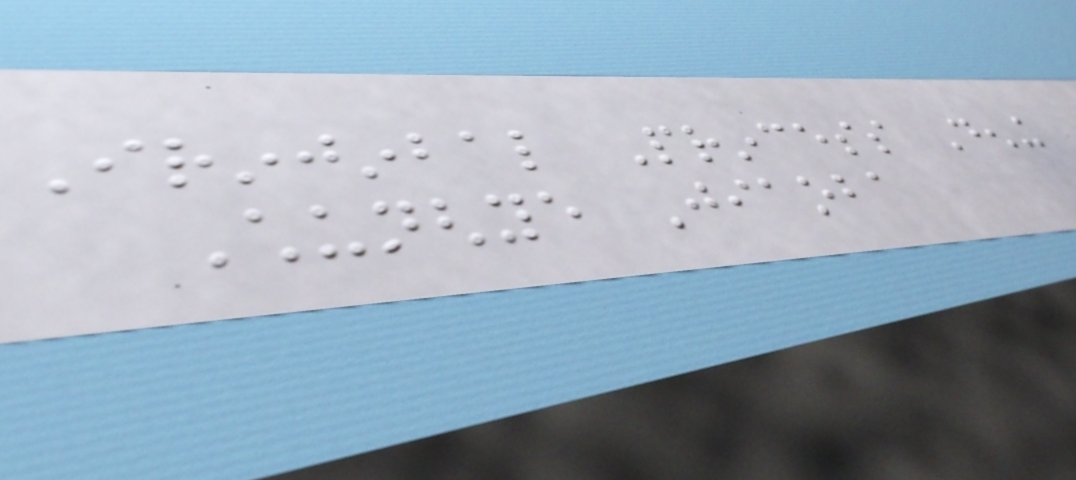Irinjinbal Princess Dening
Chunghye Jiaoba
